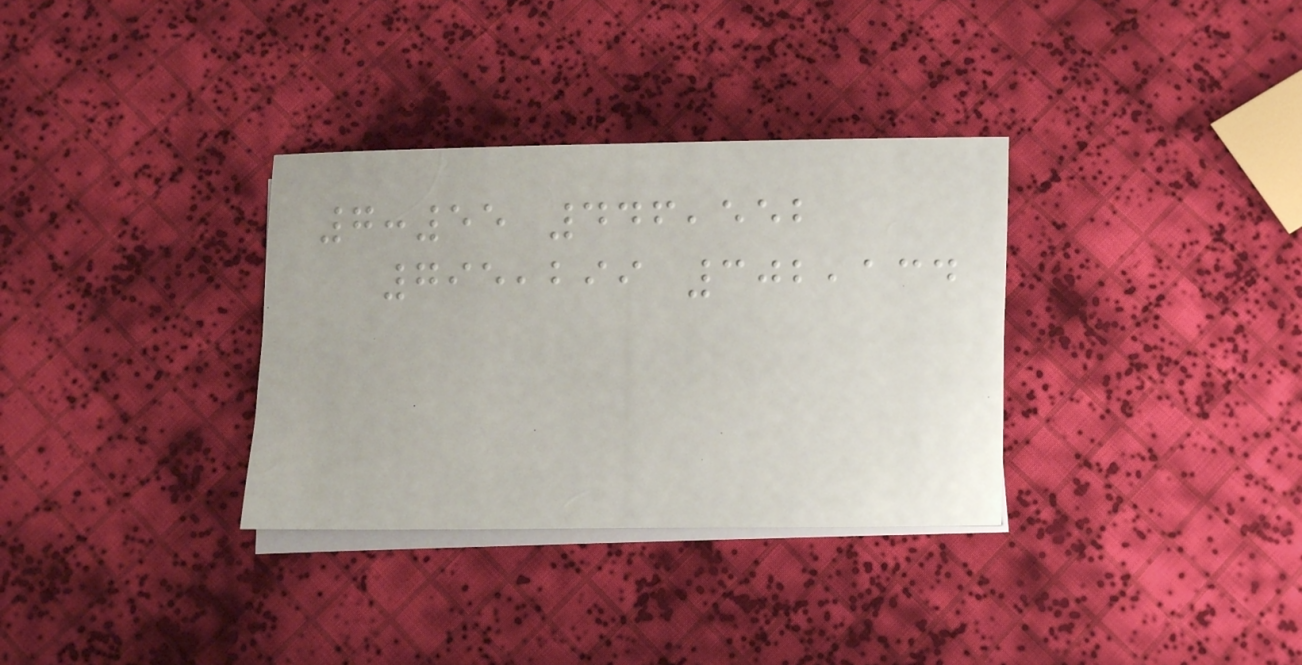7:55 446,552
795,299 302,134
